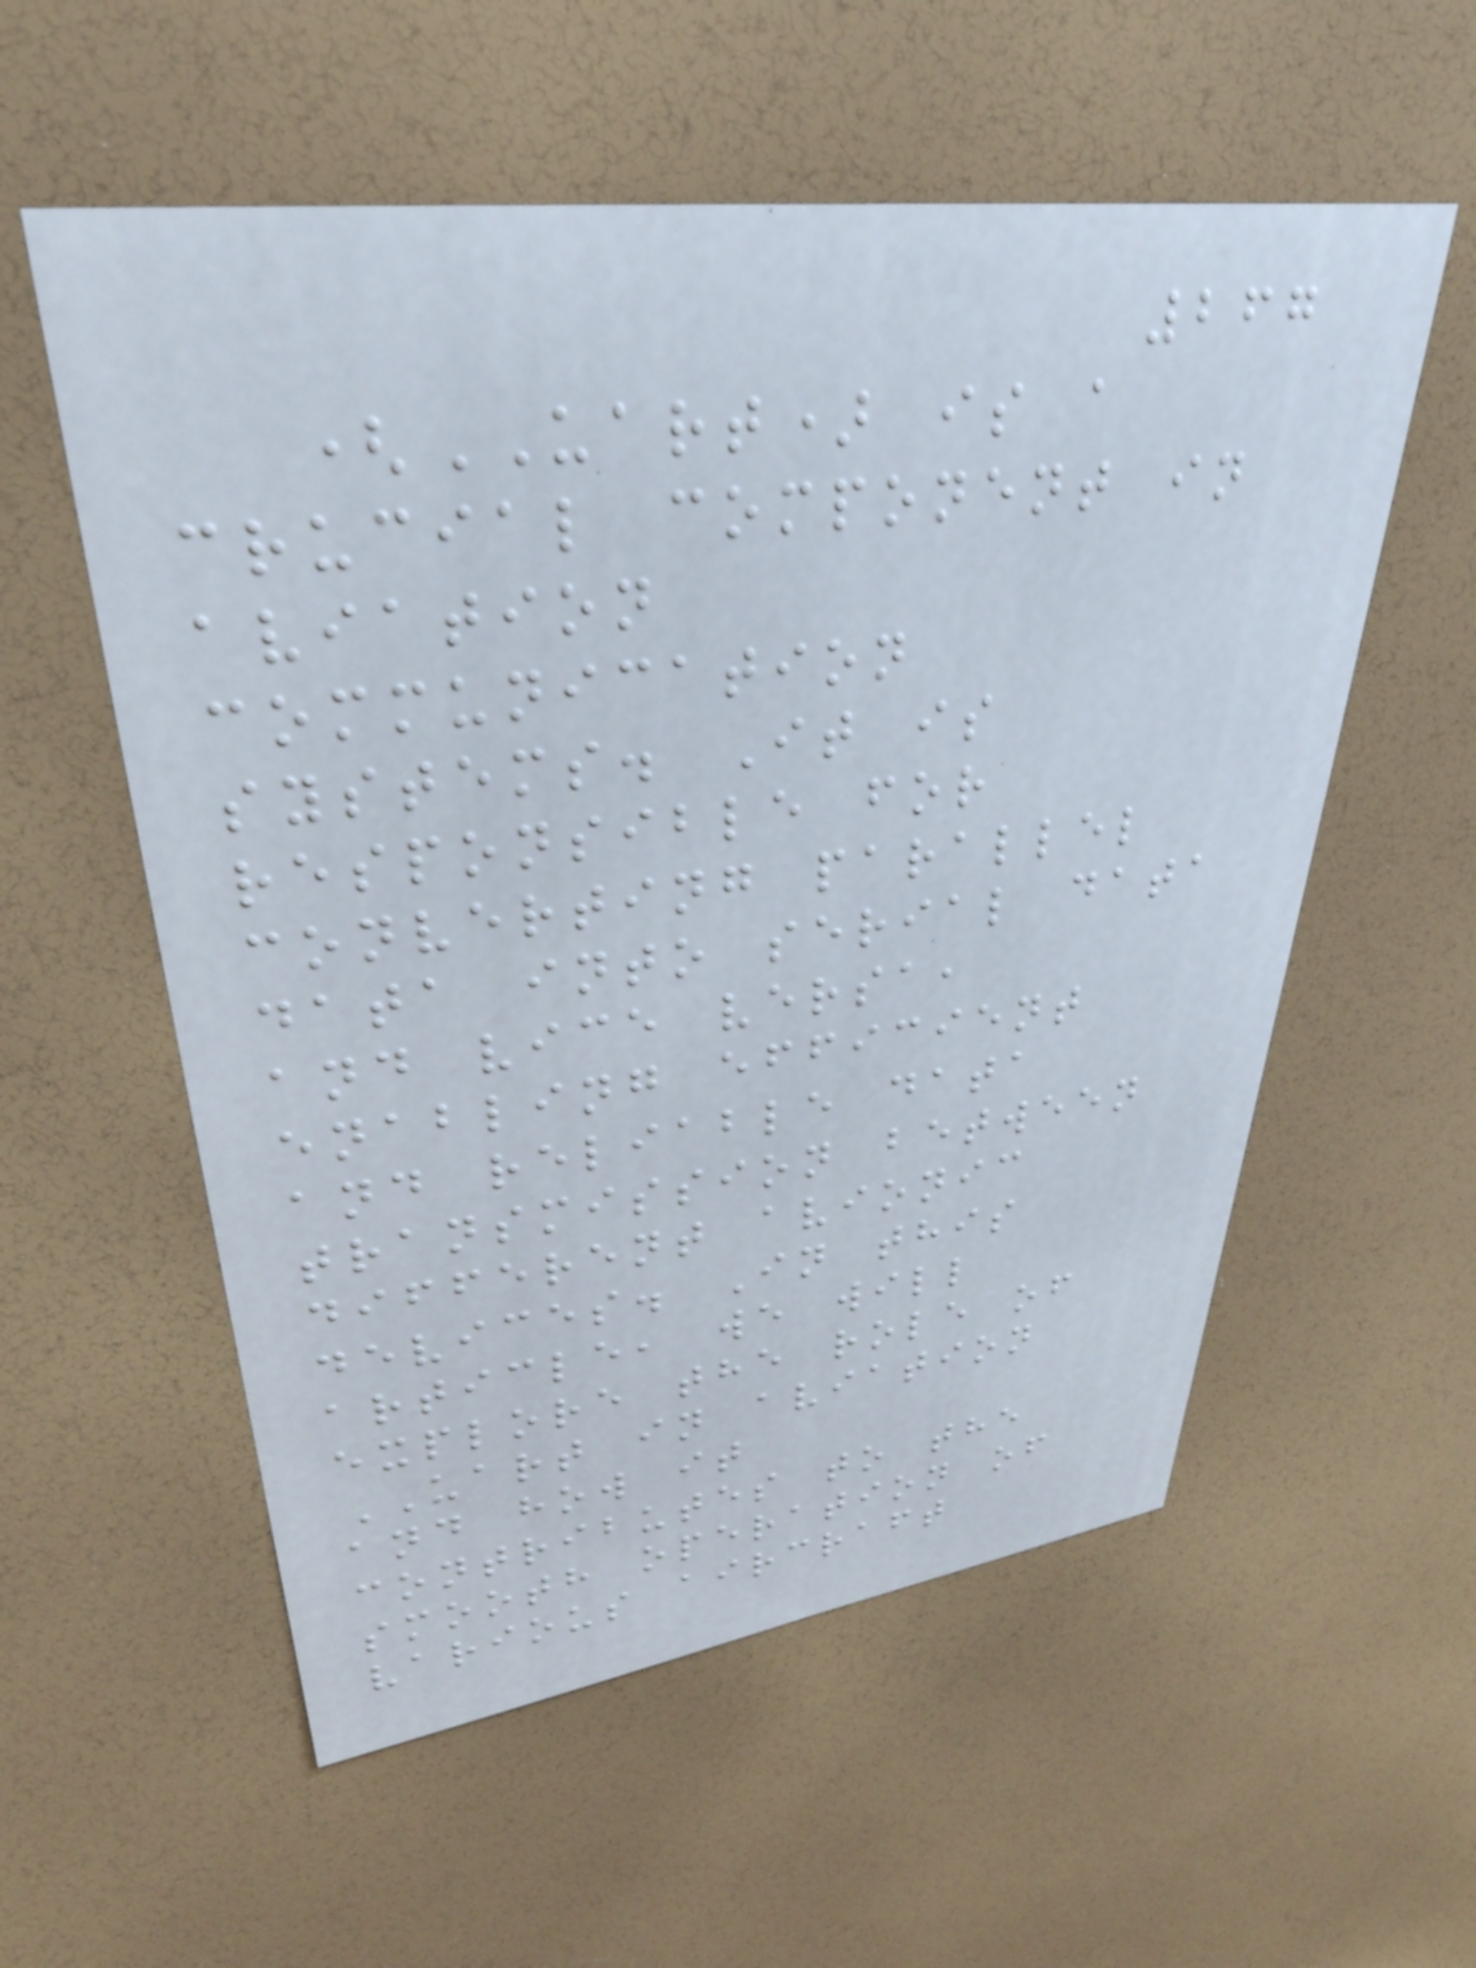267
(UART) is a
crucial component in
aviation
communication
systems. It is
responsible for
converting parallel
data into serial data
and vice versa,
enabling efficient
and reliable data
transmission between
different avionic
devices. In this
article, we will
explore the role of
UART in aviation
and how it
contributes to the
smooth operation of
various aircraft
